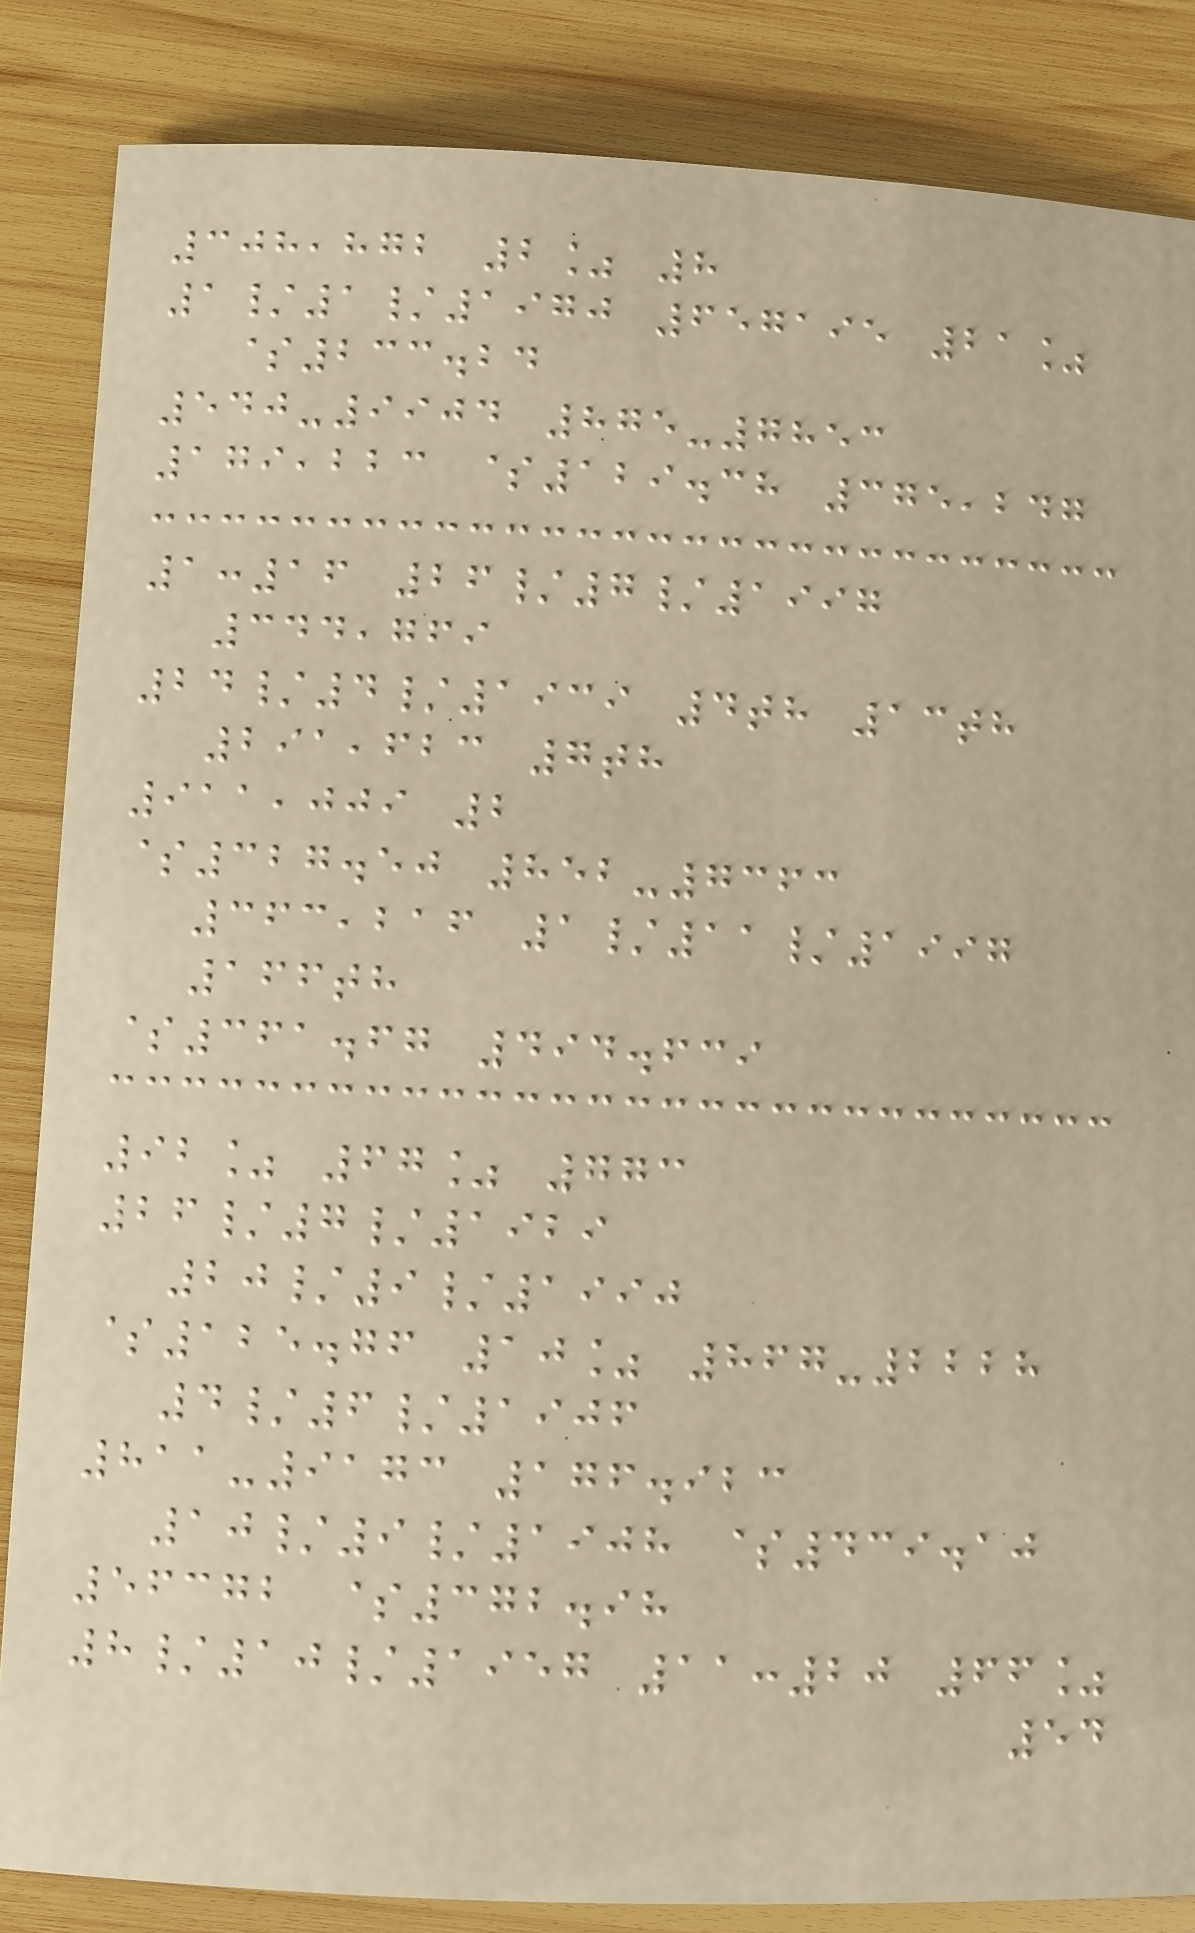308,872 2% 8
1/1/1970 657195 21%
$233.24
540-9904 875-7853
179,223 $129.38 375,247
1:16 26/7/1997
344,769
24/4/1939 4th 13th
291,623 7th
911,009 2
$327.50 852-7363
363,216 1/11/1997
166th
$361.67 494.639
92% 67% 773
26/7/1929
20/9/1990
$125.76 10% 867-2228
4/6/1906
811-9173 176.923
10/9/1908 $439.10
56372 $372.98
8/10/1957 11:20 66%
54
